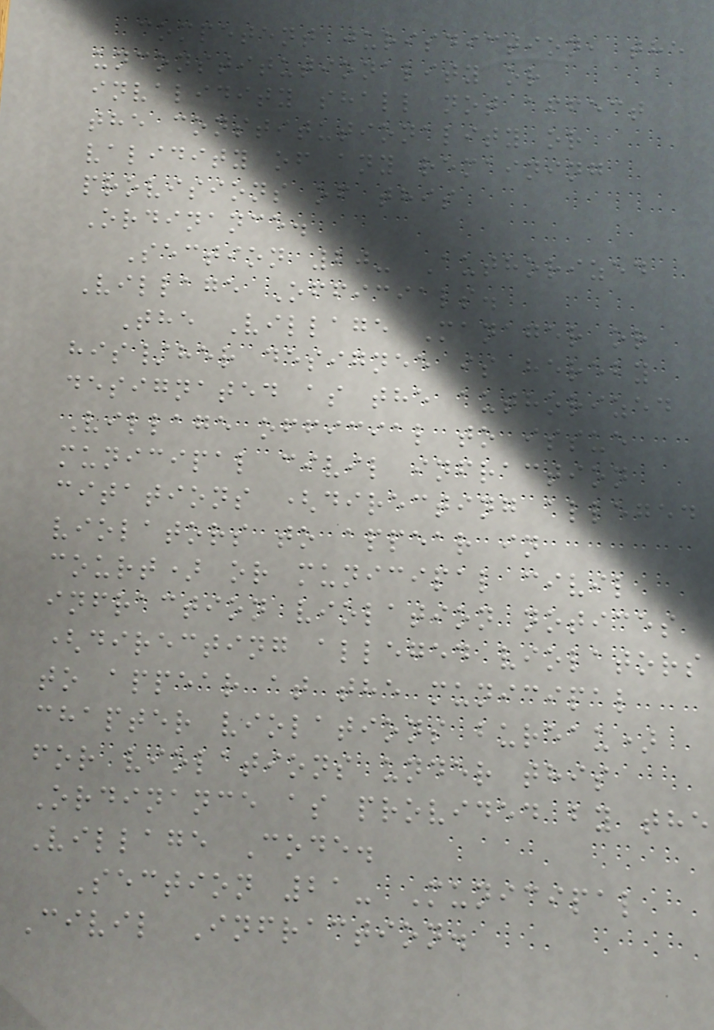competent jurisdiction, the
unconstitutionality or
invalidity shall not affect
the constitutionality or
validity of any remaining
provisions of this
Ordinance.
Section 20- Authorized
Village Officials.
The Village Manager or
his/her designee is hereby
designated as the authorized
Village official to issue
municipal civil infraction
citations (directing alleged
violators to appear in
court) or municipal civil
infraction violation notices
(directing alleged violators
to appear at the municipal
chapter violations bureau)
for violations under this
Ordinance as provided by the
Village Code.
Section 21- Municipal
Civil Infraction.
